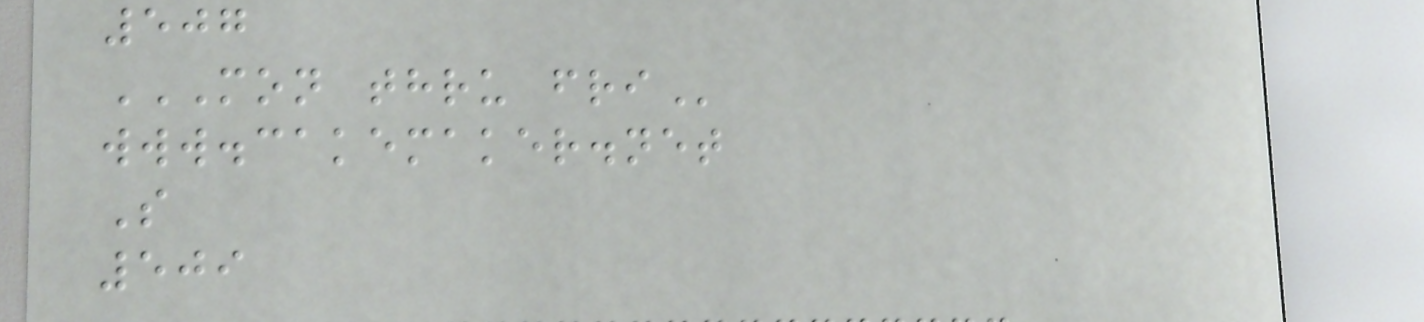507
MON THRU FRI
www.cakemaker.net
S
509
